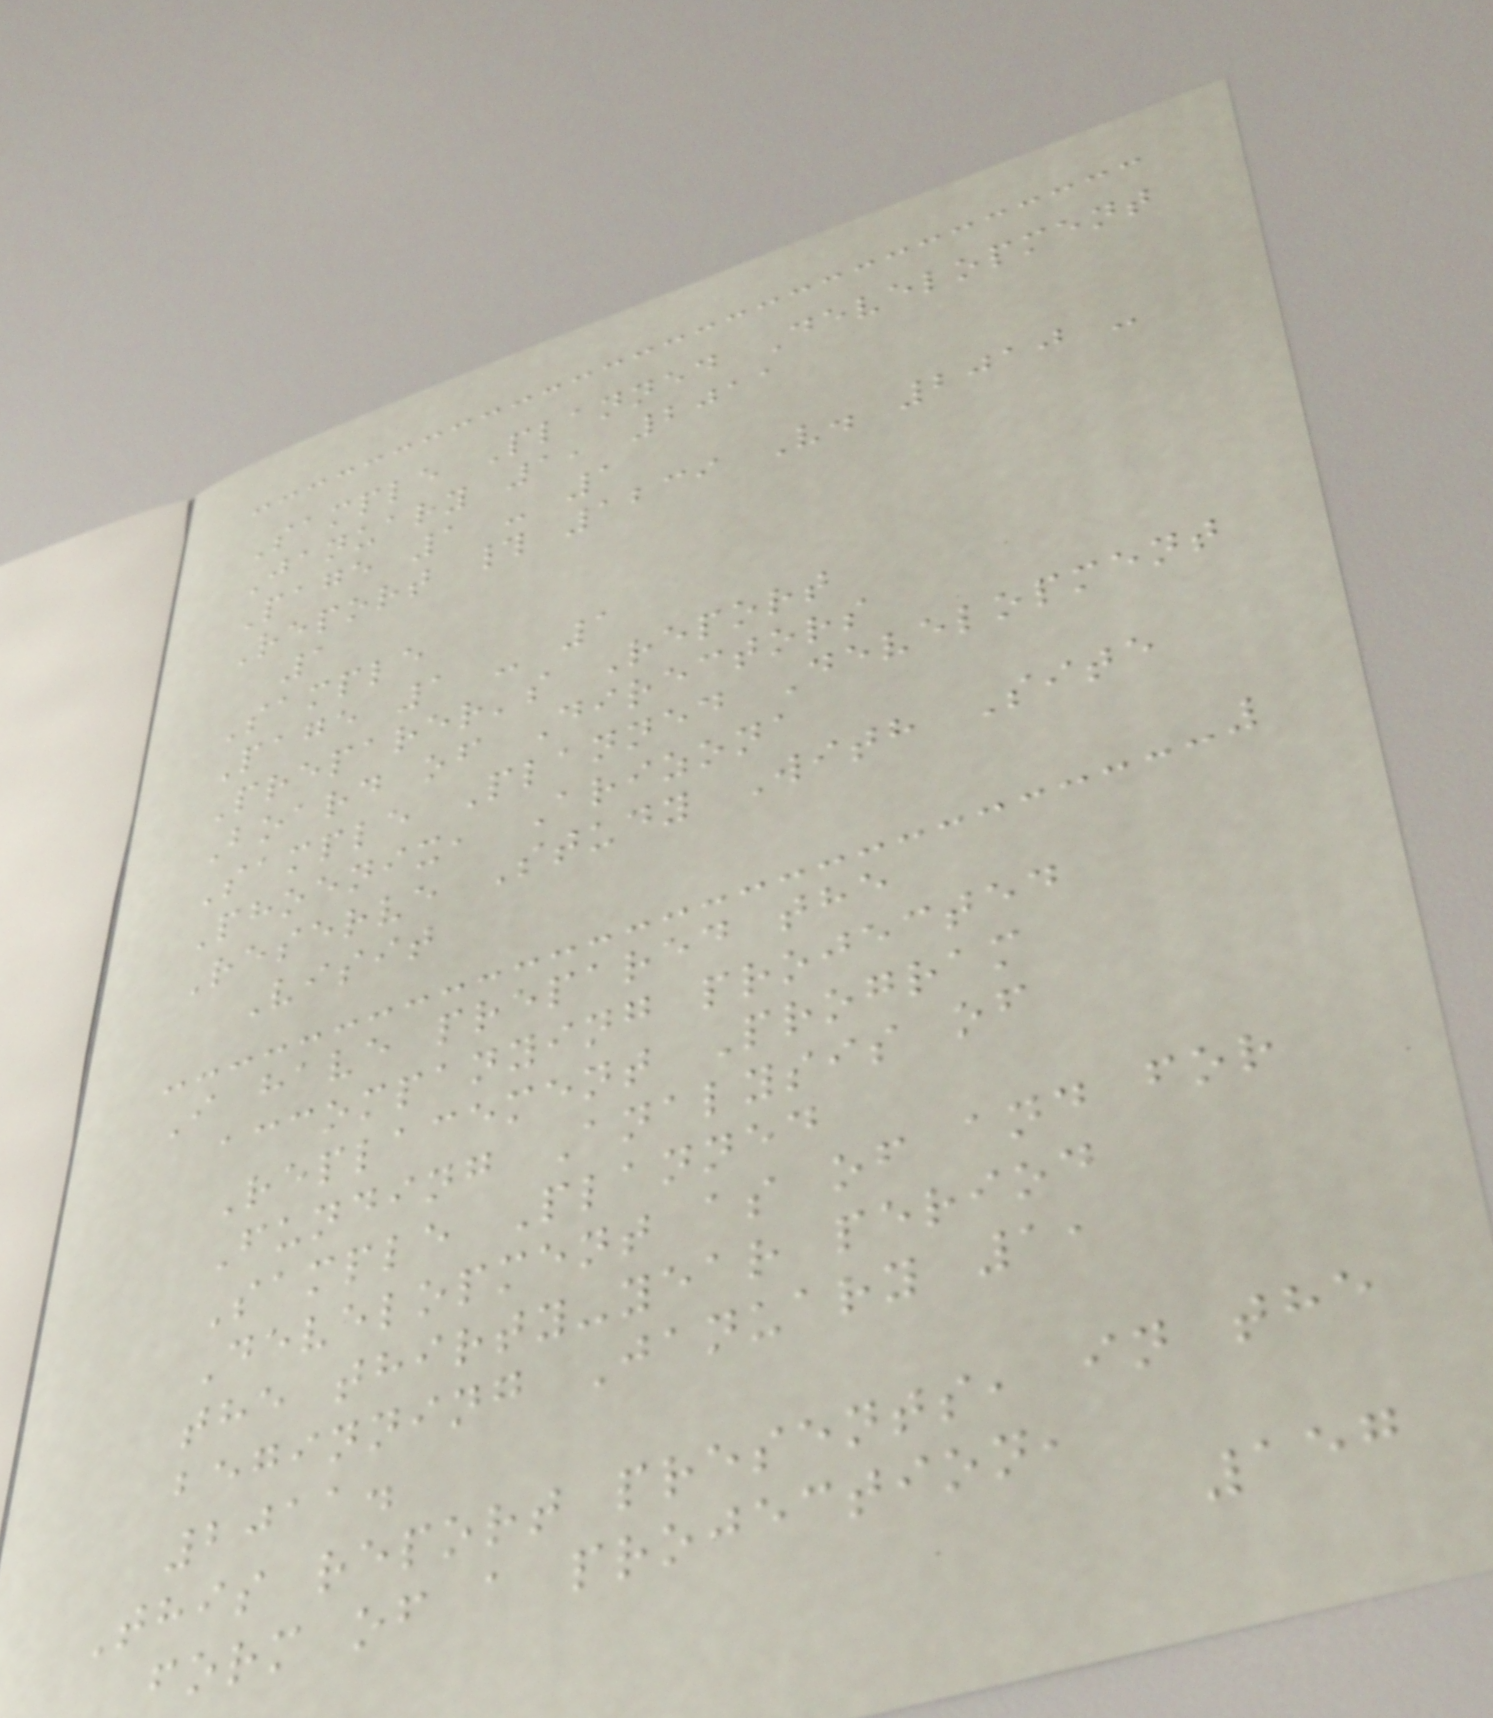Sample Planned Development
January 1, 2011
Page 1 - 1
Report # 1239 V. 2010 -
1
Sample
Page 1 - 1
Preparer's Report
Board of Directors
Sample Planned Development
Phoenix, Arizona
Reserve Study With Site
Visit
I have prepared the
accompanying projected
Replacement Program
Funding Analysis of
Sample Planned
Development as of and for
the thirty-year period
beginning January 1,
2011.
This report presents, in the
form of a projection,
157
